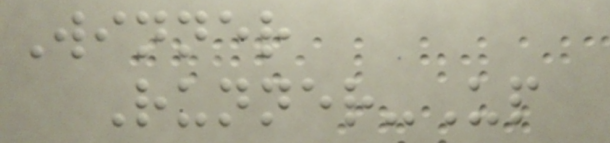Winner
Runner-Up
